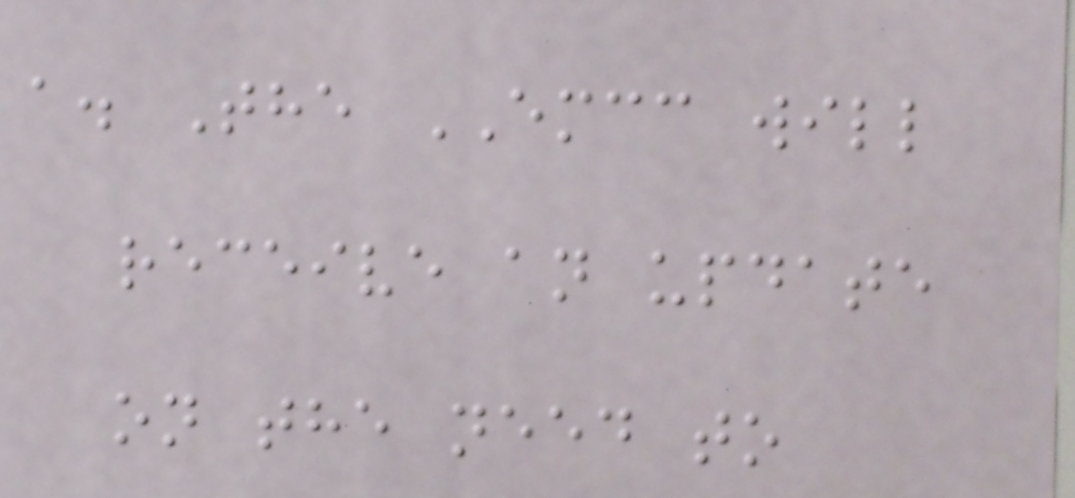a. The EMCC will
receive an update
on the need to
